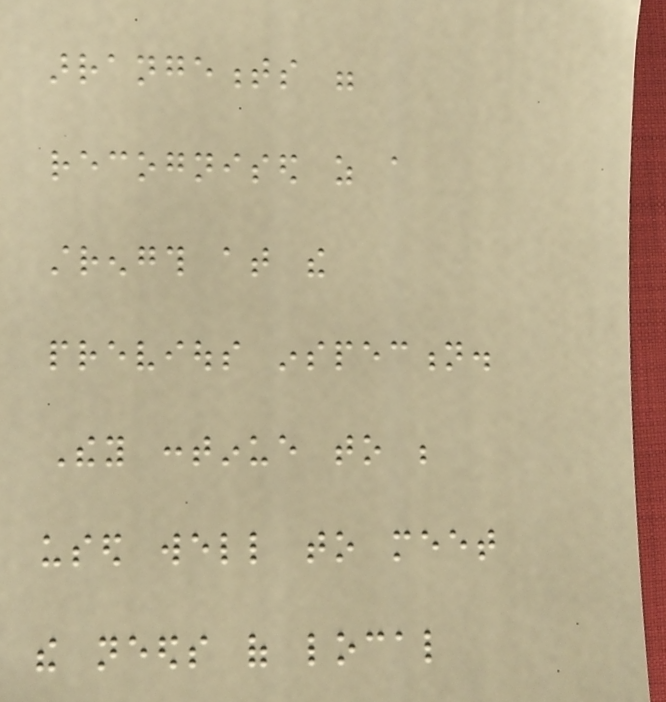arrangements were
recognised as a
strength at the
previous inspection.
They continue to be
used well to meet
the needs of local
